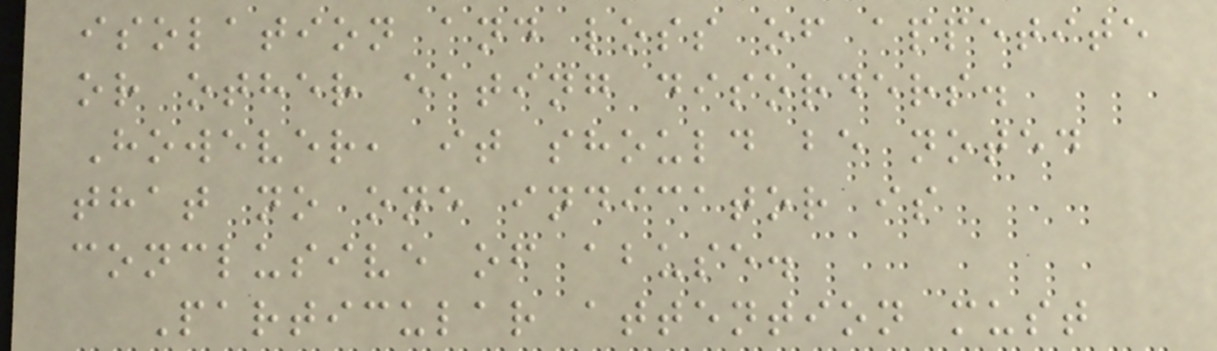isolation and loss of appetite
or other eating disorders.
However, it should be noted
that no one indicator is
conclusive of abuse.
Particular attention must
